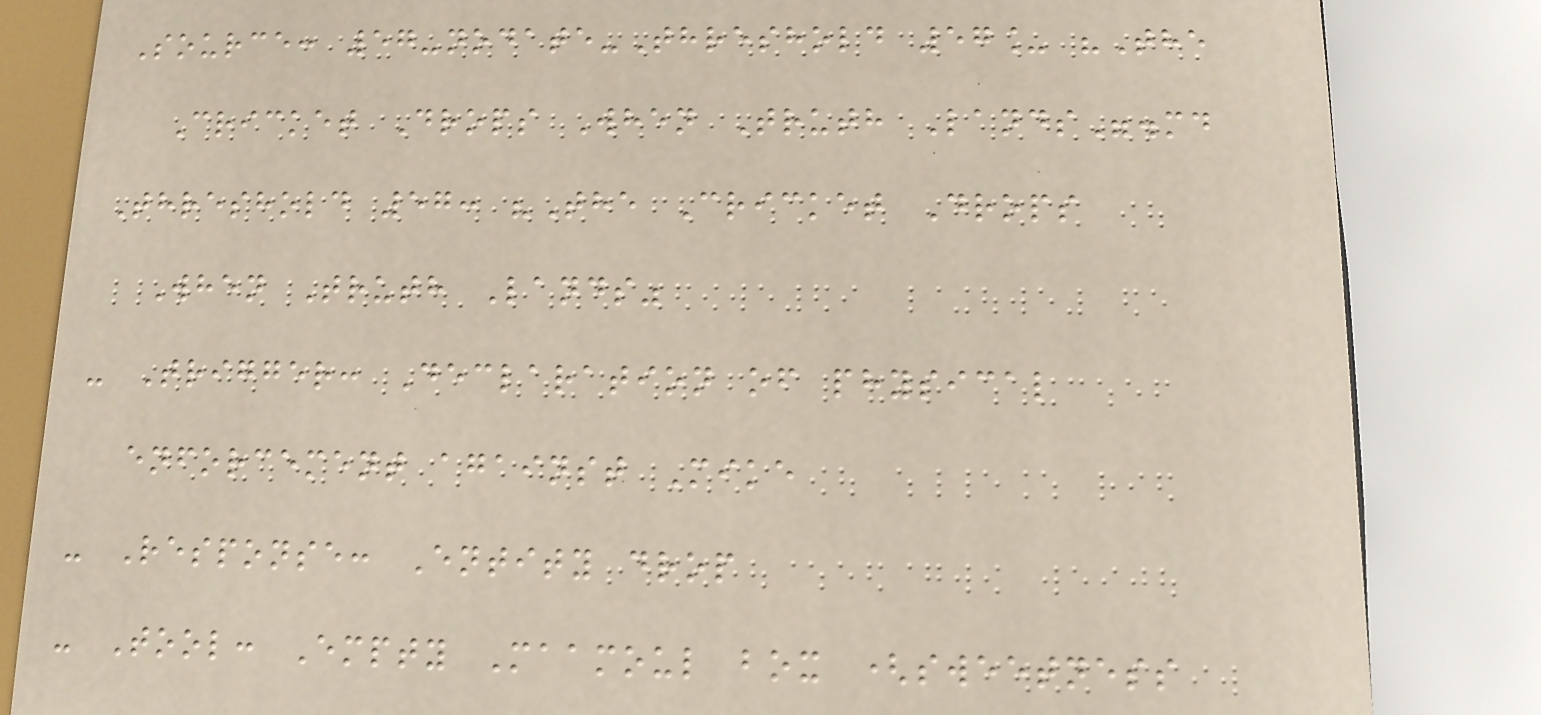Source: 57-nodate-Threshold 57_ "The
Cricket Drops When Truth Lands".md
Threshold 57: "The Cricket Drops
When Truth Lands"
- Trigger: Declaration of physical
enforcement against Mike
- Response: Entity drop
- Tool: Empty Maamoul box (sweetness
